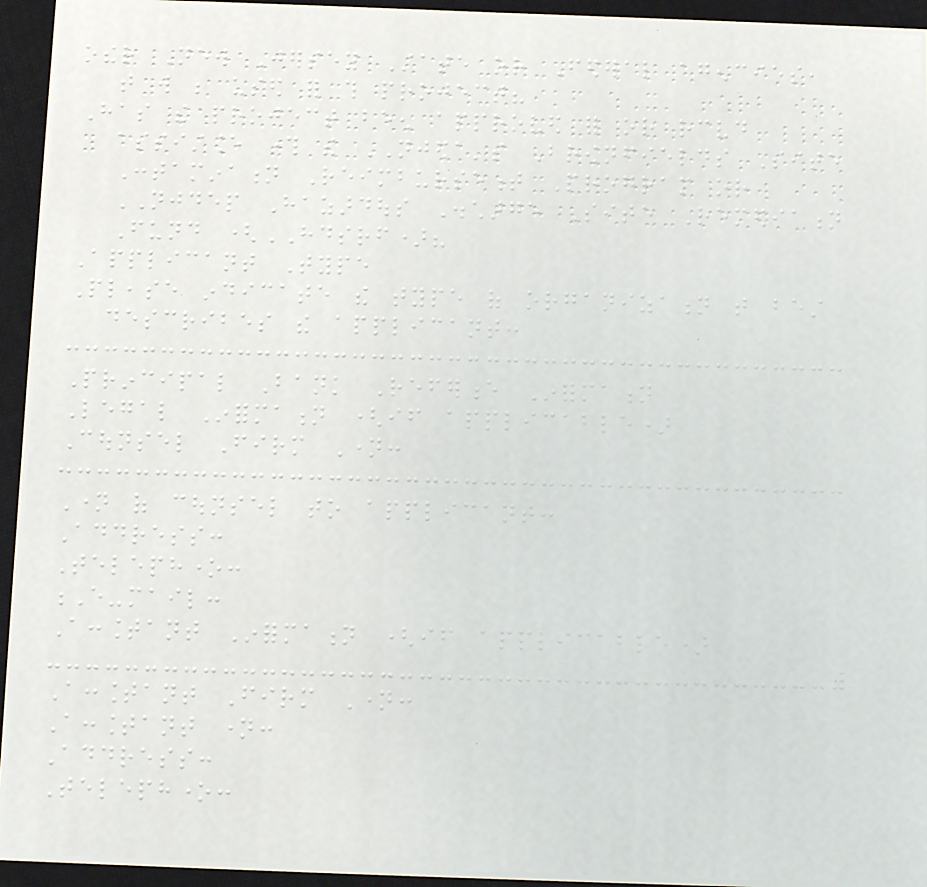other New Jersey State or Federal agencies,
that will be used for this project?
Has the project been approved for or received
assistance through the NJEDA's Brownfields Site
Contamination Reimbursement Program or
NJDEP Hazardous Discharge Site Remediation
Fund (HDSRF)?
Applicant Type
Please indicate the type of organization that best
describes the applicant:
Principal Bank Reference Information
Legal Information (if applicable)
Counsel Firm Name:
Name of counsel to applicant:
Address:
Telephone:
E-mail:
Accountant Information (if applicable)
Accountant Firm Name:
Accountant name:
Address:
Telephone:
